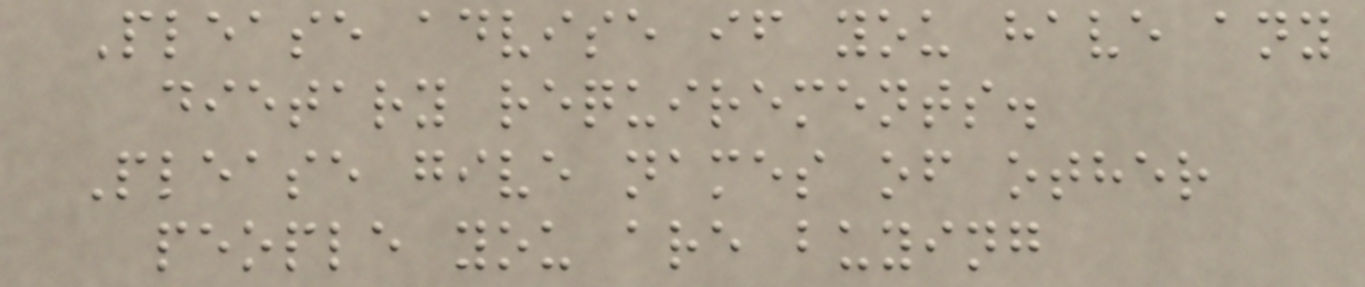Please advise if you have any
dietary requirements.
Please give names of other
people you are buying
